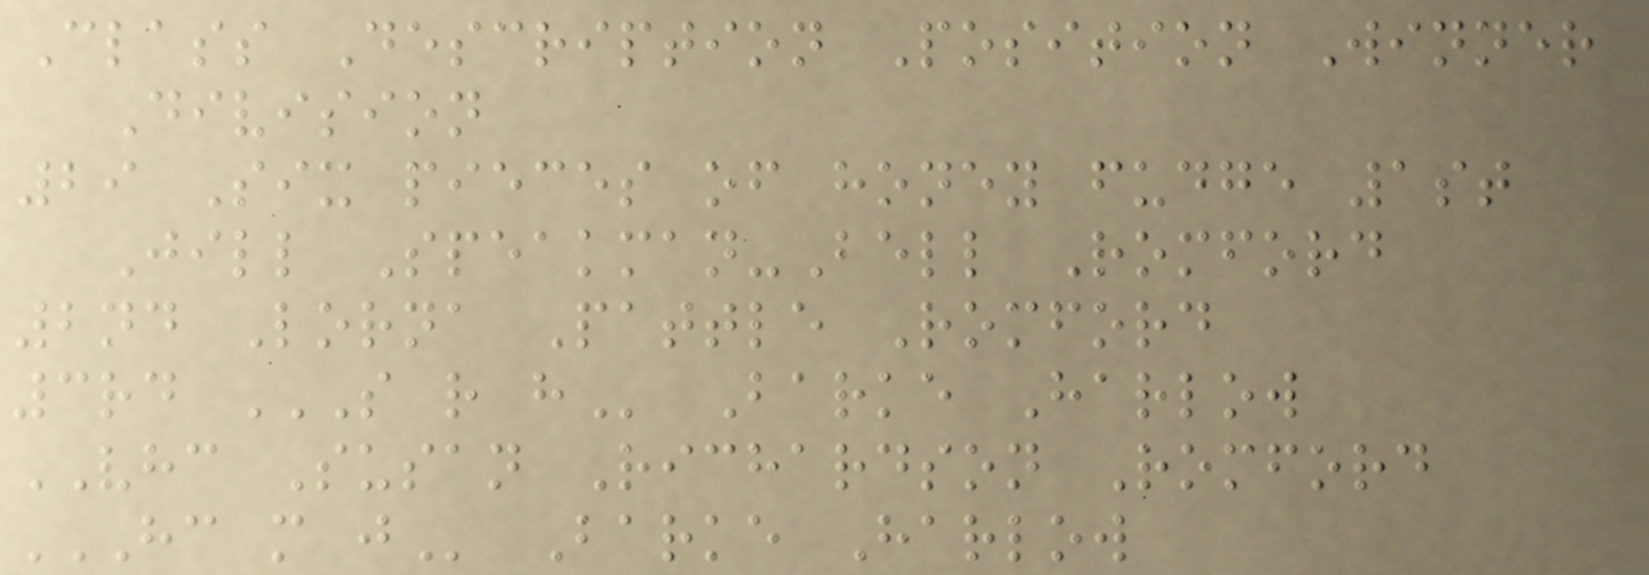Class Description Position Winner
Division
29 Six pieces of honey fudge 1st
Jill Speakman-Bell Romford
2nd Lorna Pattle Romford
3rd S R H Barke Harlow
VHC Susan Richardson Romford
HC M J Barke Harlow
